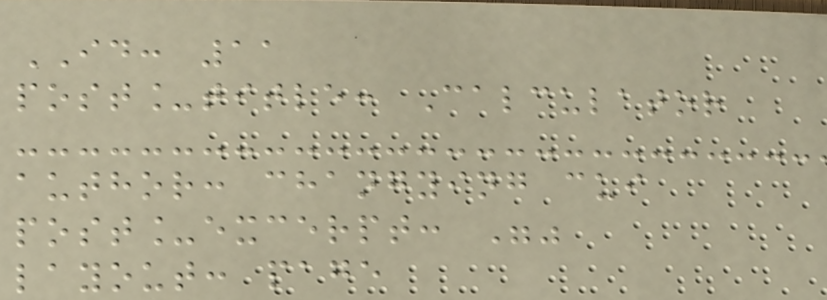ID: 11
post_title: Calculator
author: changying cui
post_excerpt: ""
layout: page
